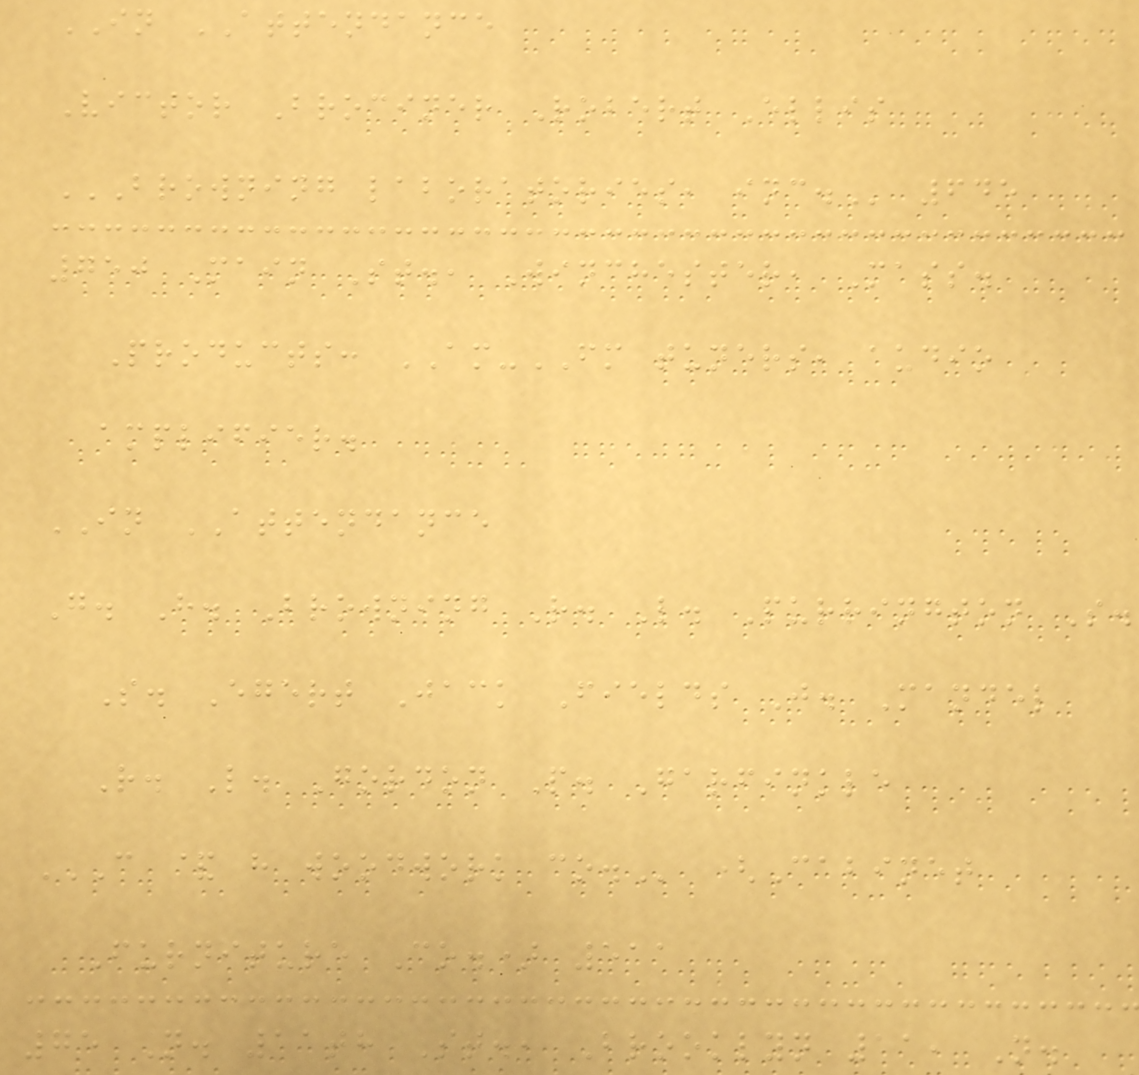IN ATTENDANCE
Victor Brociner Robert Ellis
BROWNING LABORATORIES, INC. 645
750 Main St., Winchester, Mass.
Products: AM-FM tuners, audio
amplifier.
IN ATTENDANCE
G. H. Browning R. L. Purrington S.
S. Egert Jack Fields J. Mandel
R. L. Gordon P. Garfinkle
C & H WOODWORK CO. (Cabinet
Furniture Co.) 511
75 N. 11th St., Brooklyn 11, N.
